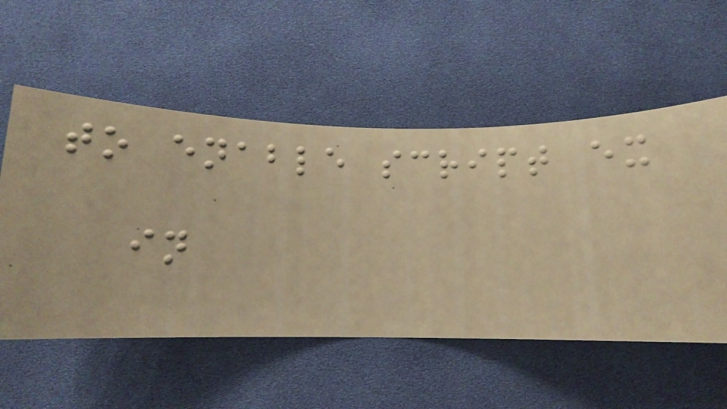to enable script ex
in
